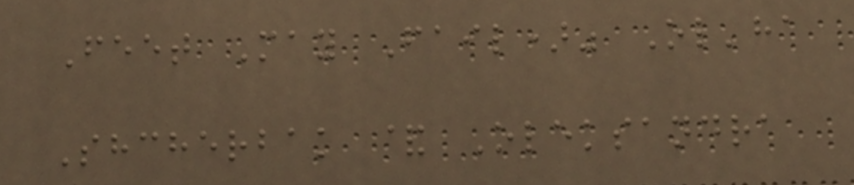Feet May Fail)" Ol'ha
Shcherbak & Oleksandra
